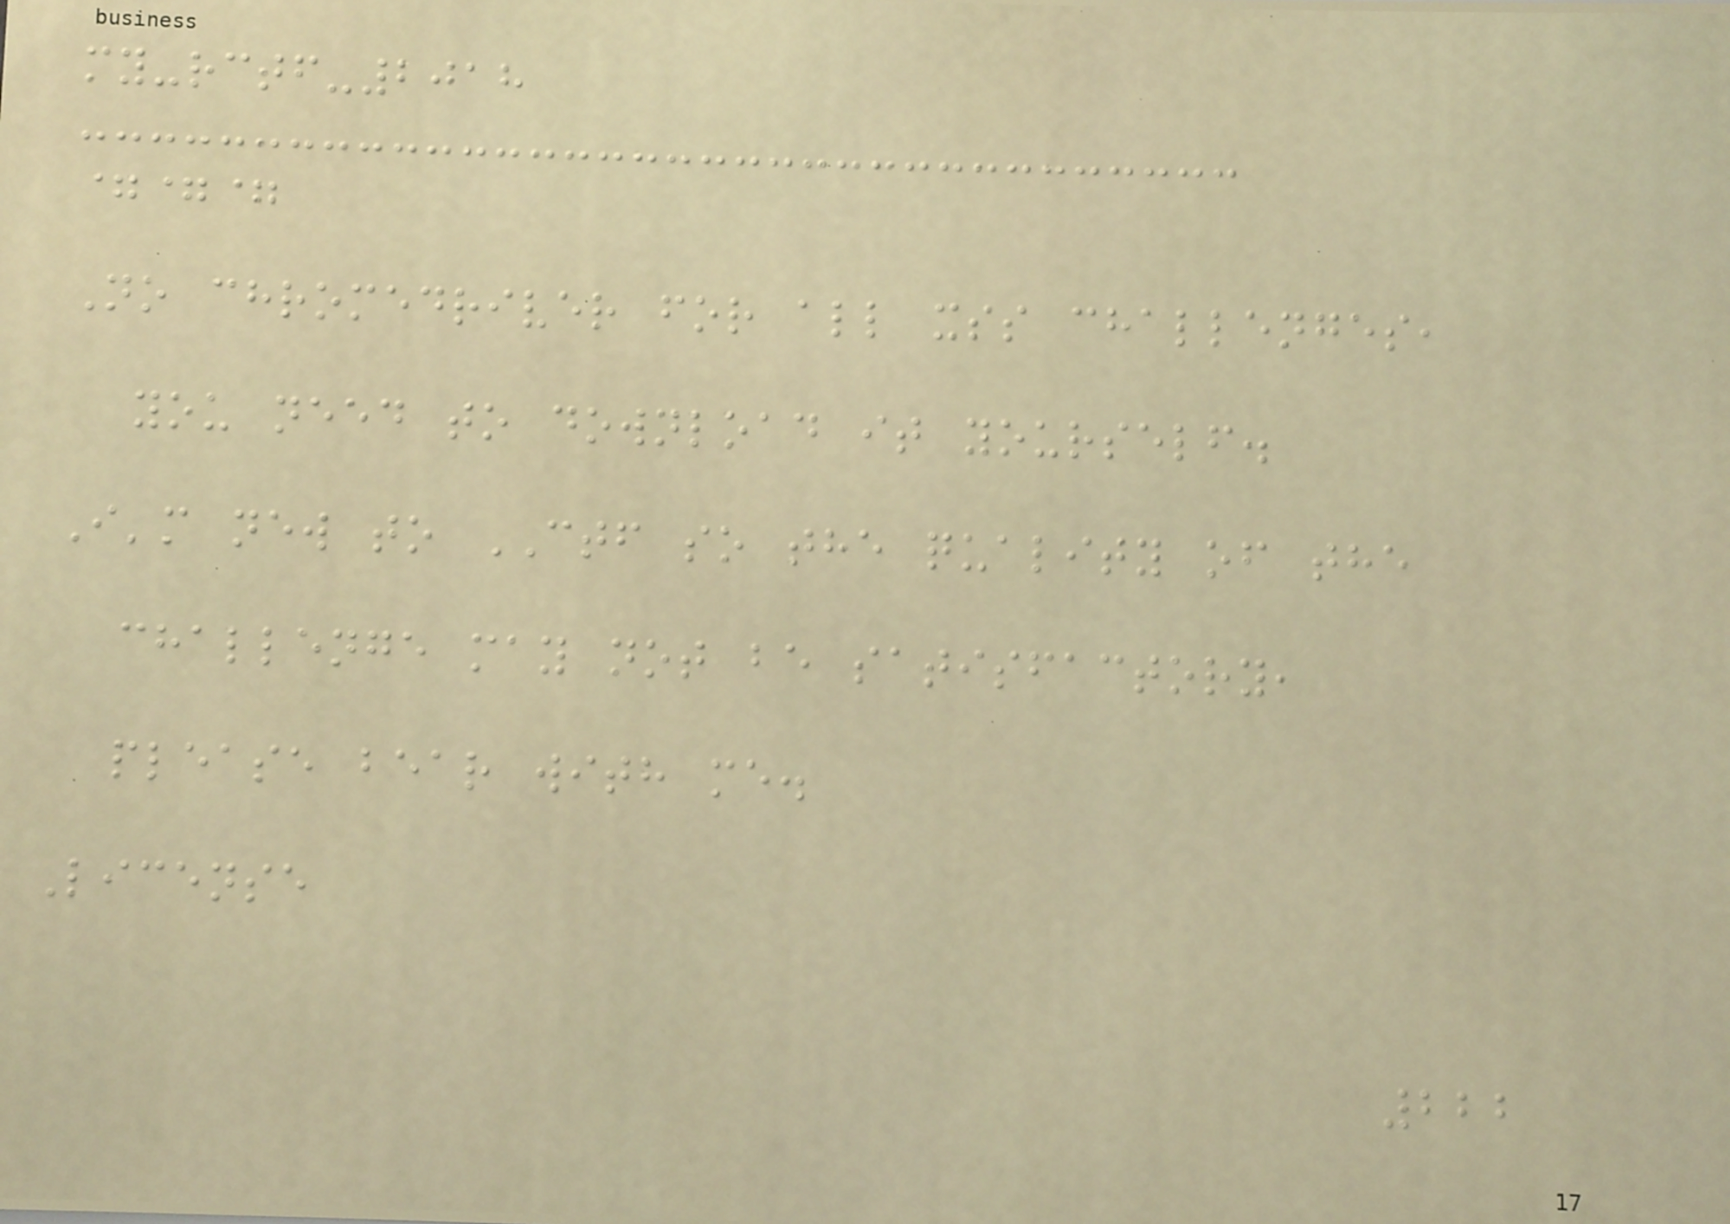my-rctf-2018
===
No chromedriver for all xss challenges,
you need to download it yourself.
I'm new to CTF so the quality of the
challenge may not be satisfactory,
please bear with me.
License
222
